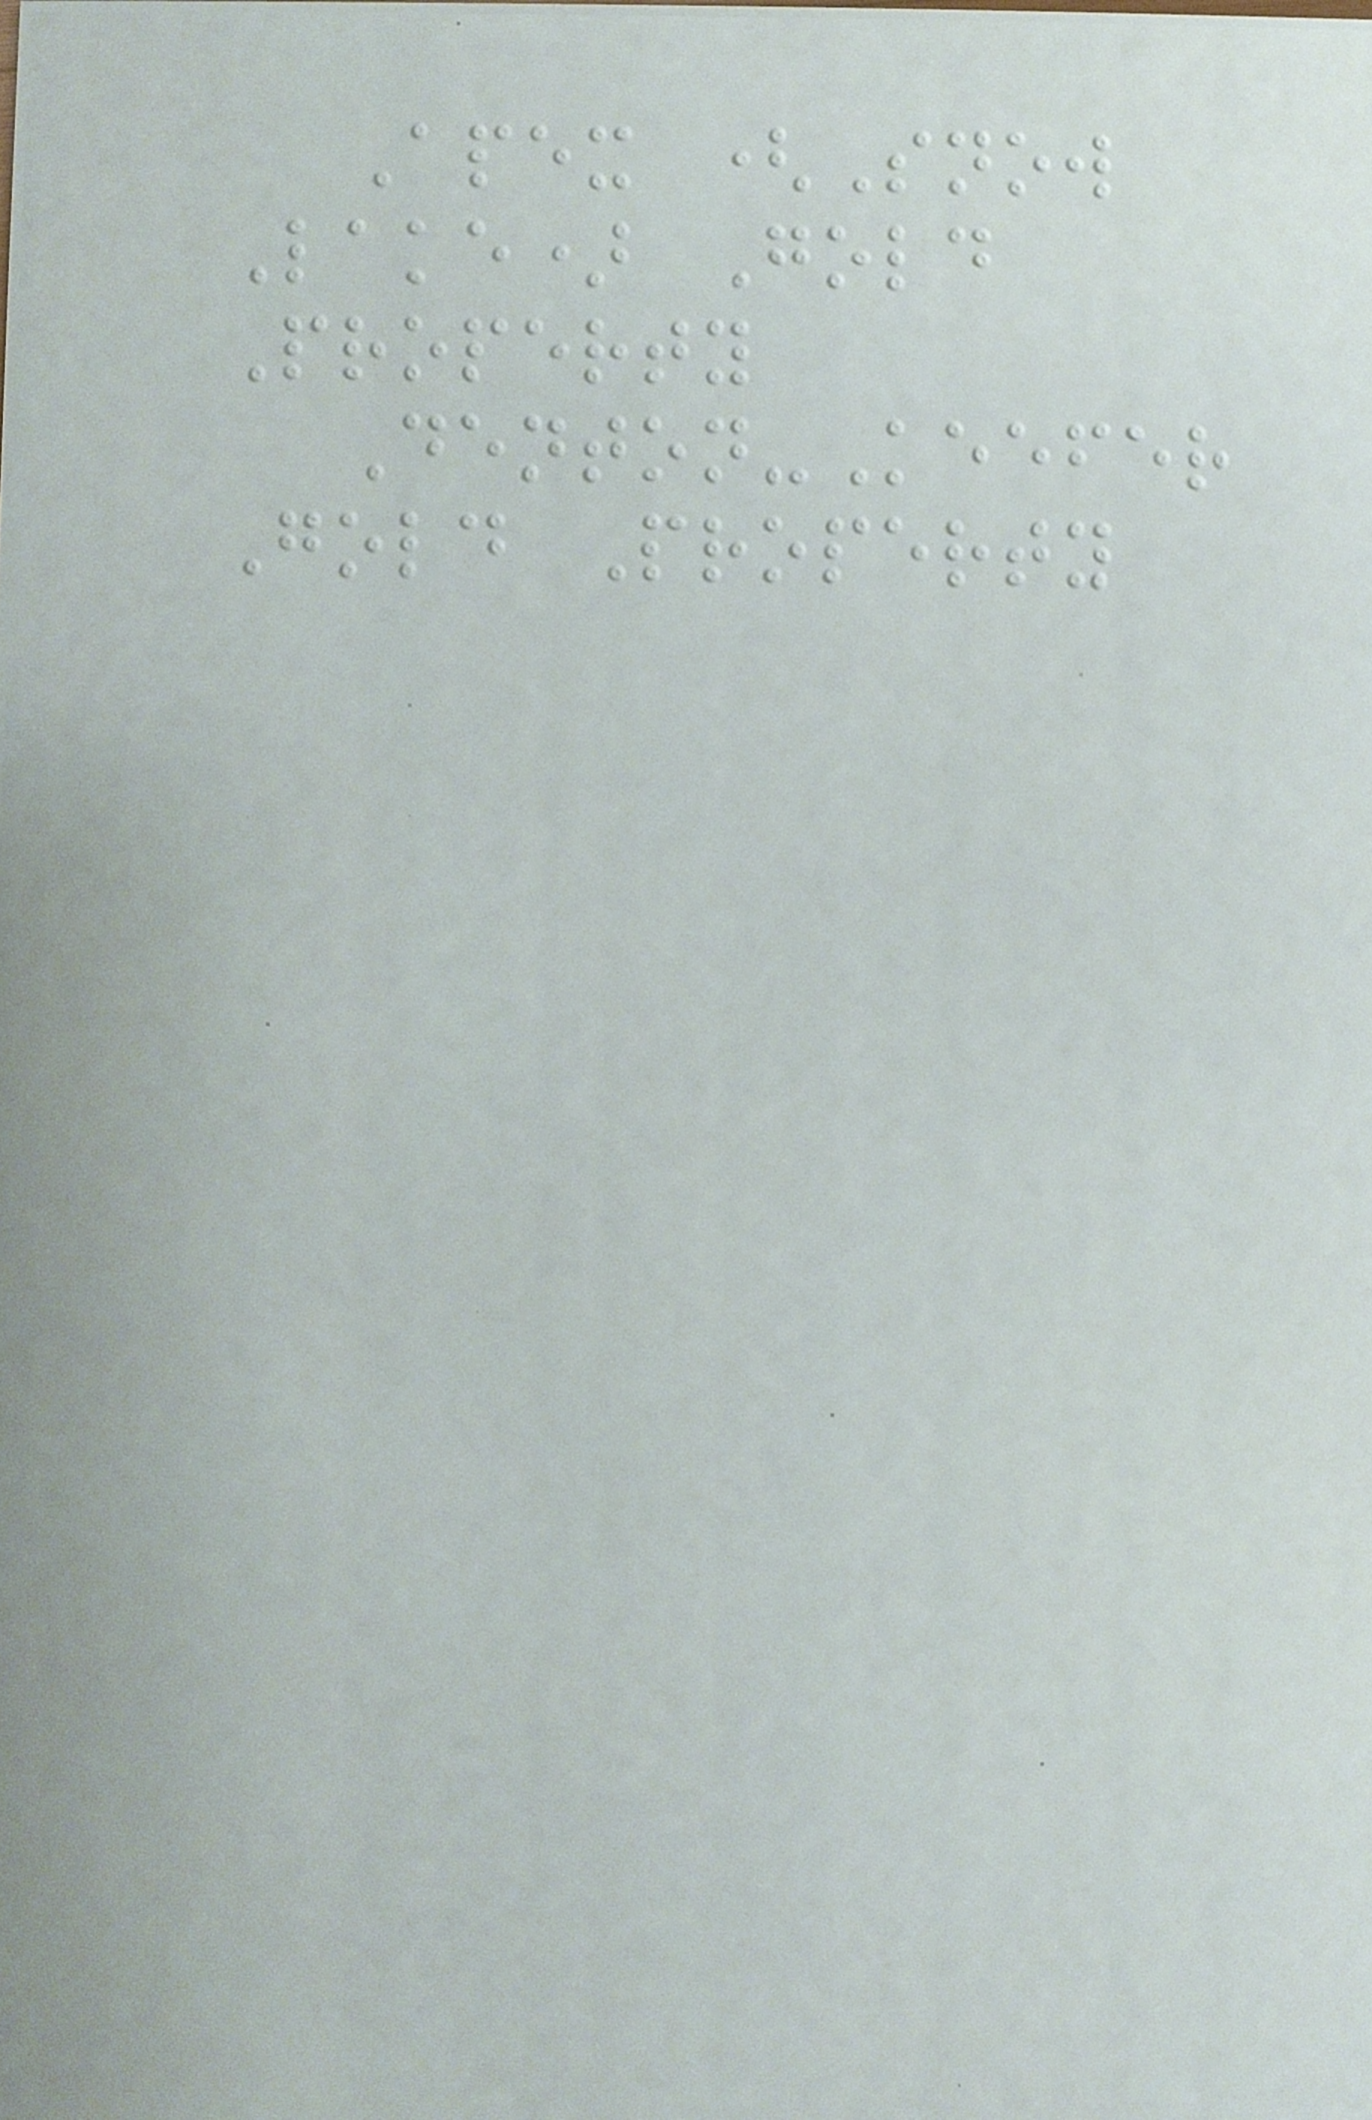Apex (Snow
Lake) Gold
Property
Denton-Keefer
Gold Property
